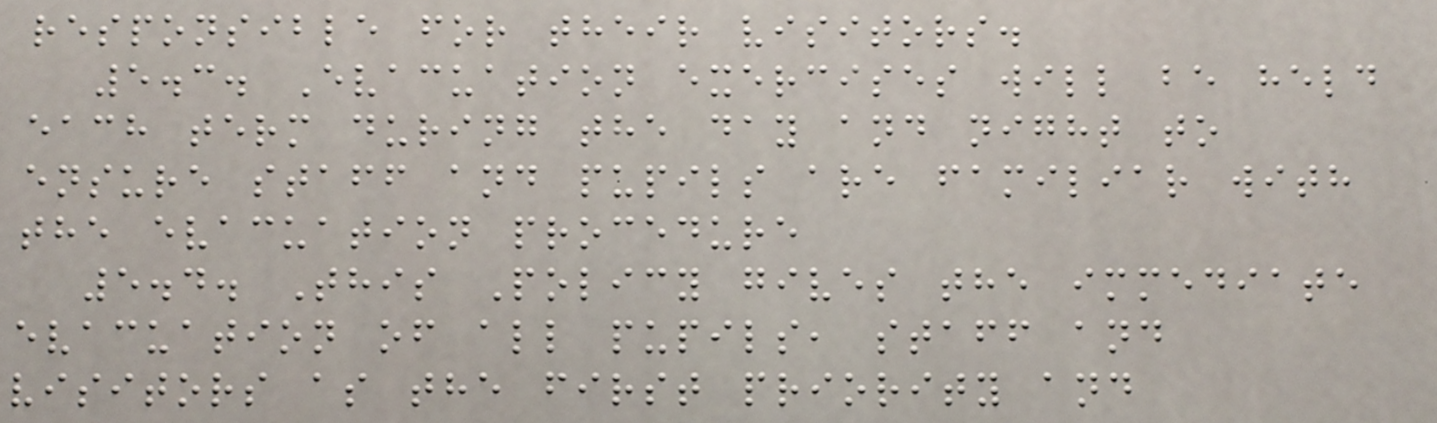responsible for their visitors.
5.3. Evacuation exercises will be held
each term during the day and night to
ensure staff and pupils are familiar with
the evacuation procedure
5.4. This Policy gives the immediate
evacuation of all pupils, staff and
visitors as the first priority and
